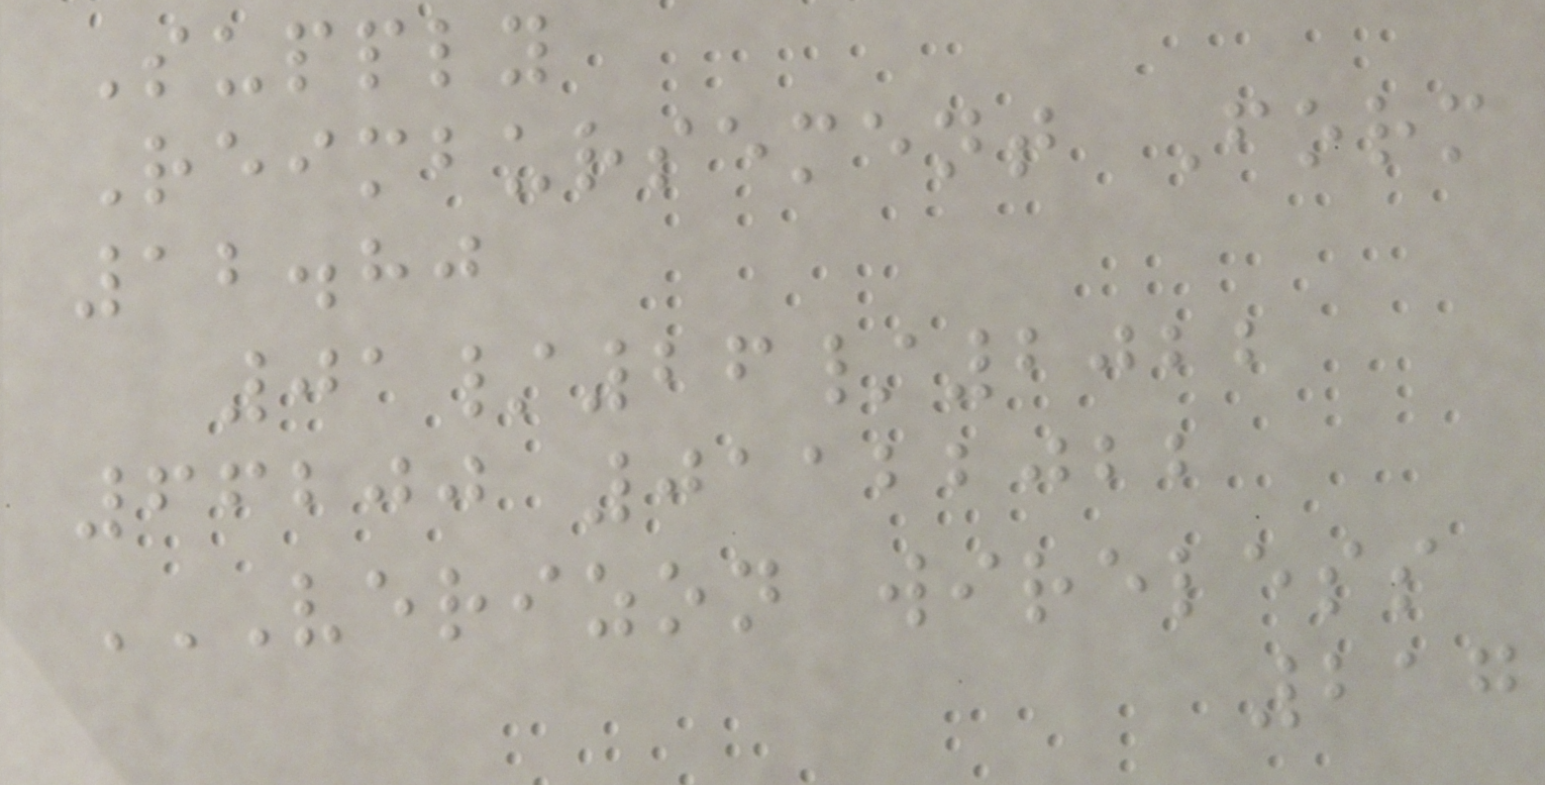Supply
Reimbursement Form
12.80
01/26/2022
66200 01122022
VERIZON WIRELESS
217
